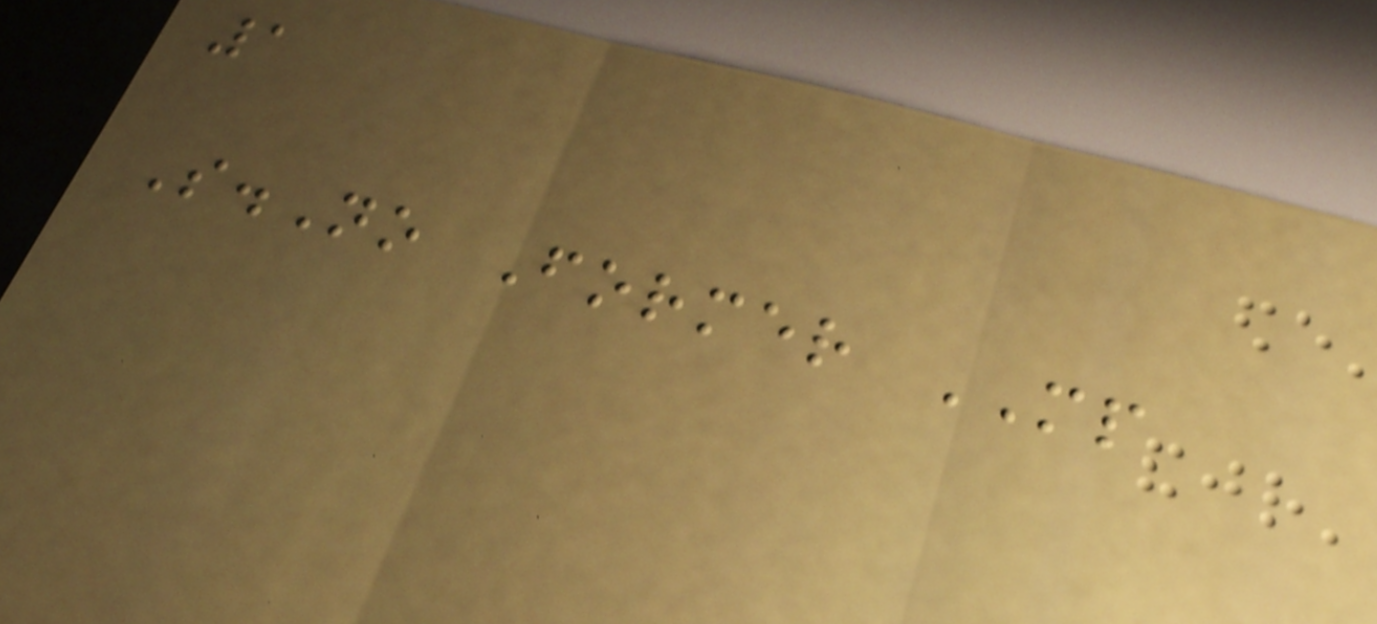1
S.No Former MP
